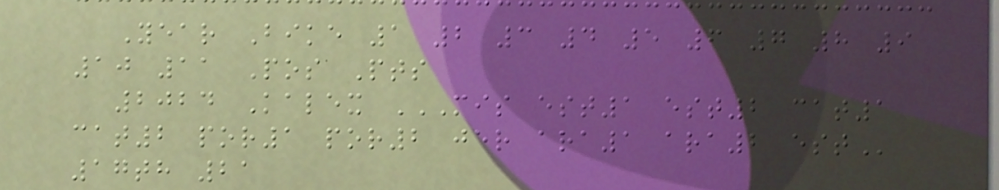Year Bike 1 2 3 4 5 6 7 8 9
10 11 Pos Pts
2024 Kalex MIS EST1 EST2 CAT1
CAT2 POR1 POR2 JER ARA1 ARA2 EST
17th 21
